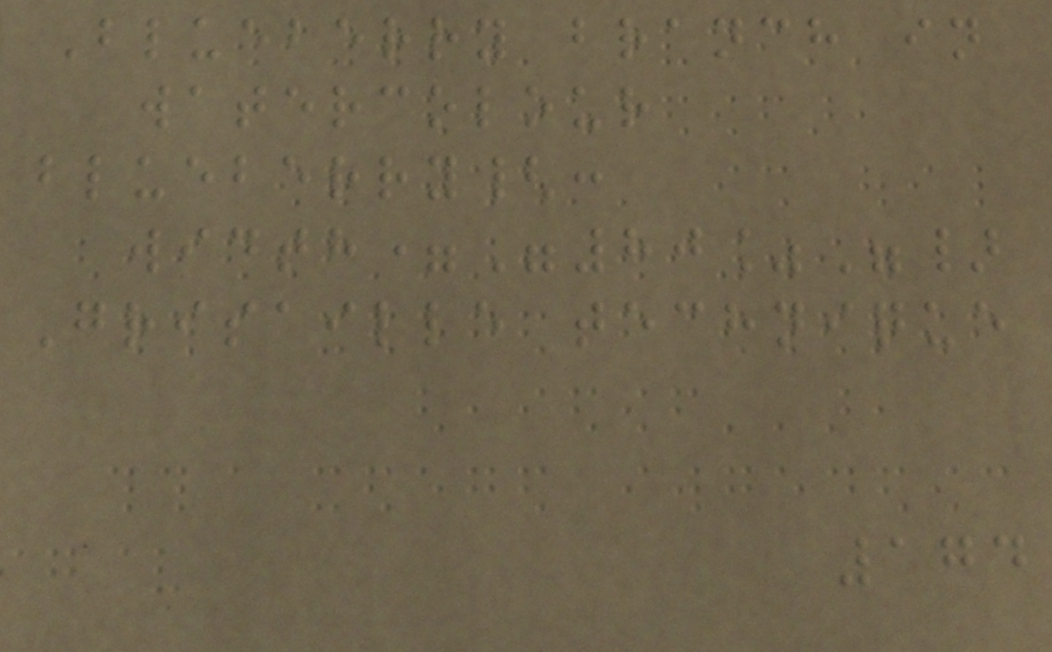Blueberry branch in
watercolour
blueberry{:
width="80%"}
Grisaille technique
174
